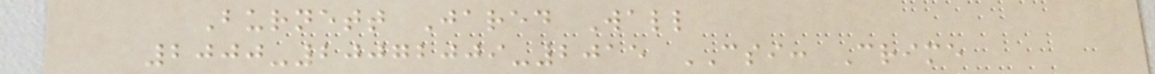Burnett Jared Wall
2000-20072009-2015 CSI: Crime
